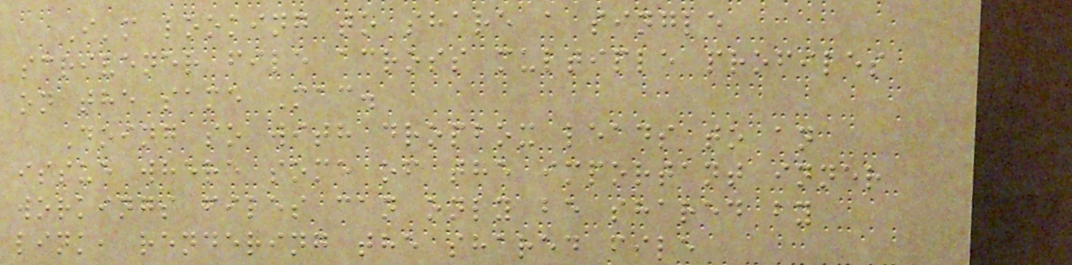I'm looking to share a single
scrivener file across multiple profiles
on the same Mac.
Doing so with dropbox leads to an
issue where some of the important inner
workings files can only be shared by
link, rendering the shared file
